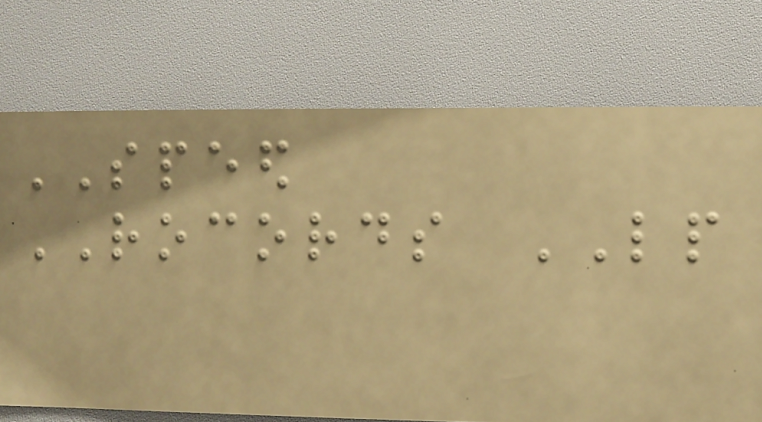SPEED
ROCORDS LP
